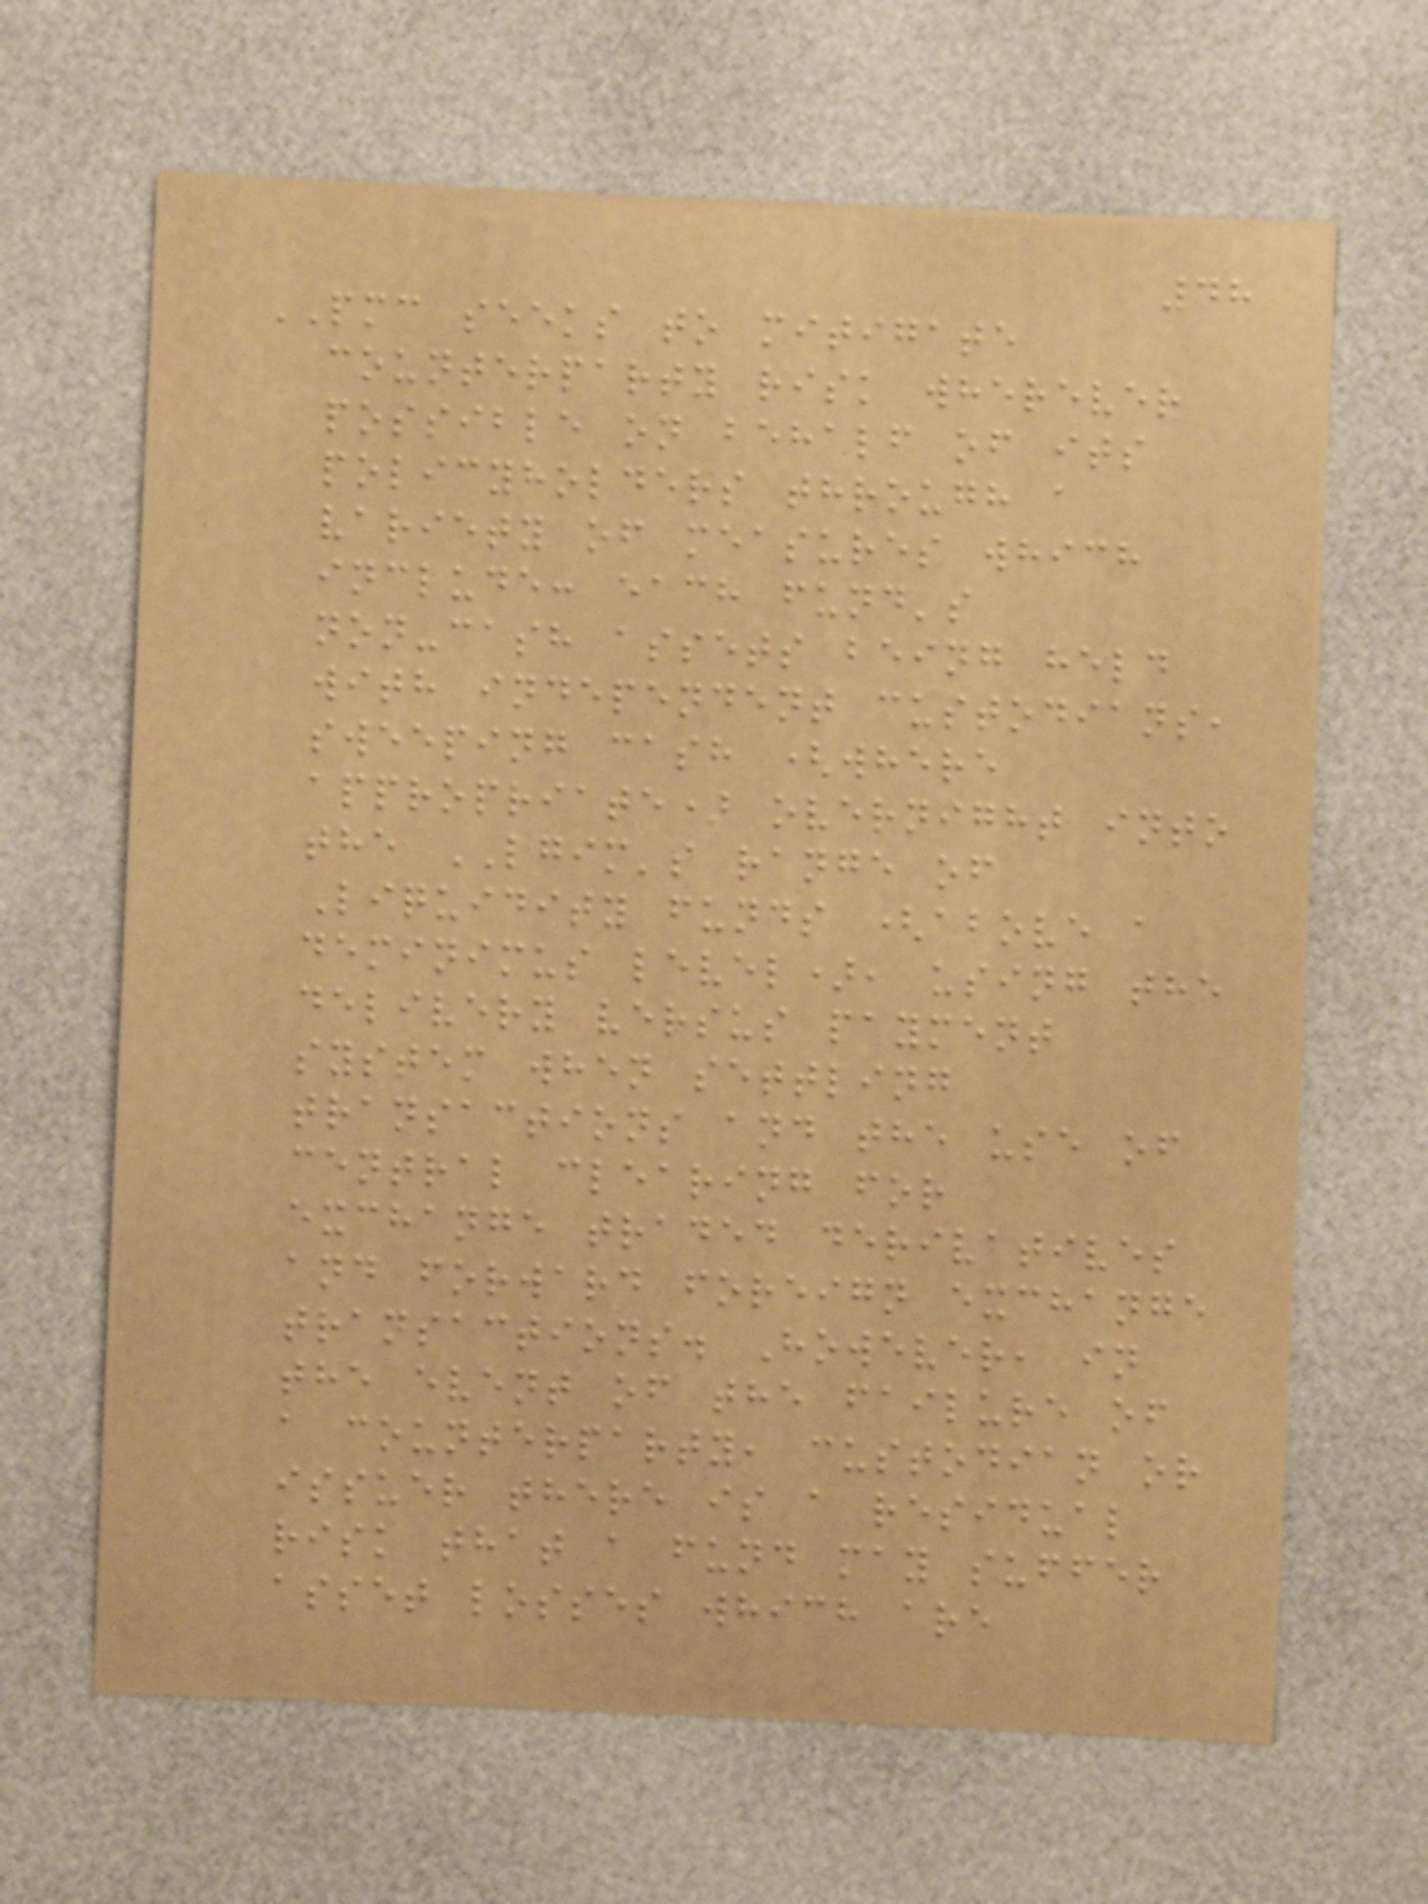48
PMC seeks to mitigate
counterparty risk wherever
possible on behalf of its
policyholders through a
variety of measures which
include: each fund's
non-cash assets being held
with independent custodians,
sweeping cash (where
appropriate) overnight into
the LGIM's range of
Liquidity funds (above a
deminimus level), using the
delivery versus payment
system when settling
transactions and the use of
central clearing for
exchange traded derivatives
and forward foreign exchange
transactions. However, in
the event of the failure of
a counterparty, custodian or
issuer there is a residual
risk that a fund may suffer
asset losses which are
